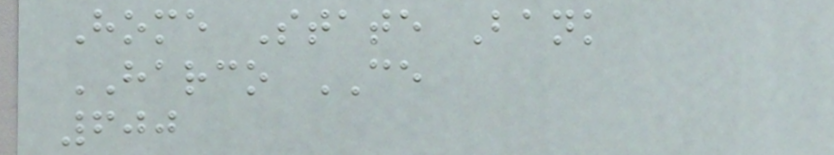Home State Bank
HARCO CE
600
